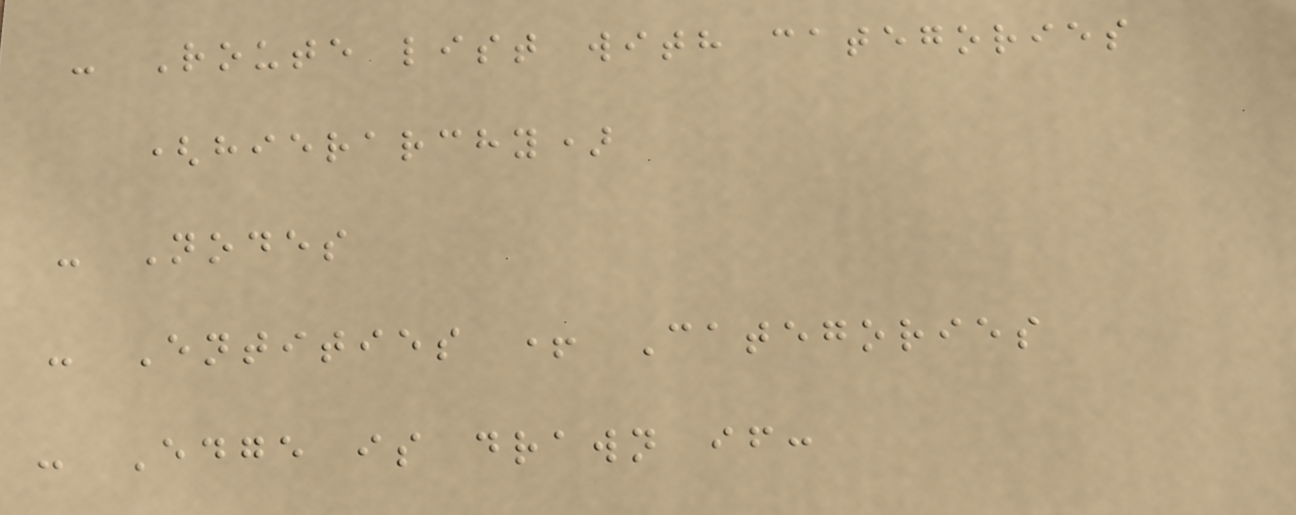- Route list with categories
(hierarchy)
- Nodes
- Entities + Categories
- Edge is drawn if:
